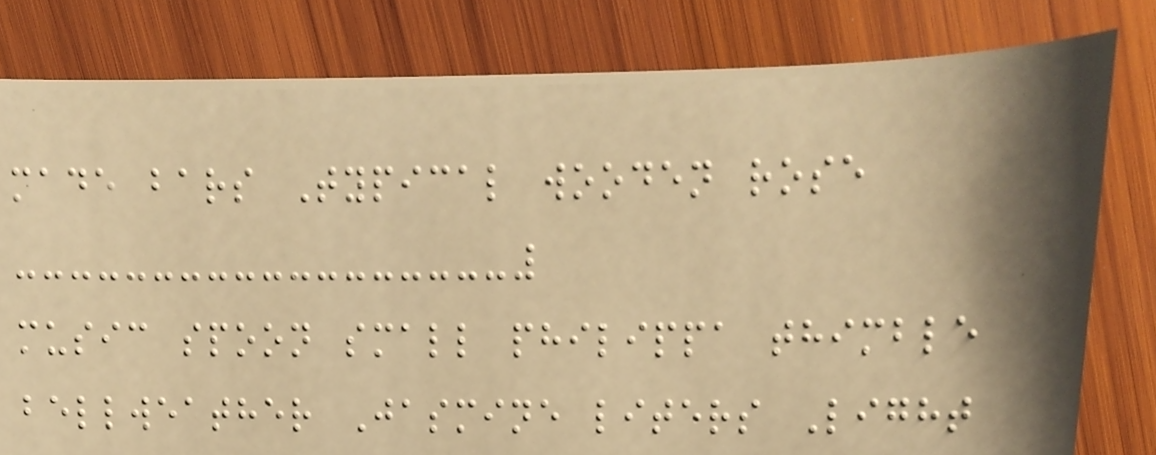made bars Typical wooden rose
music spoon small philippa thimble
bellweather Jasmine liters Light
